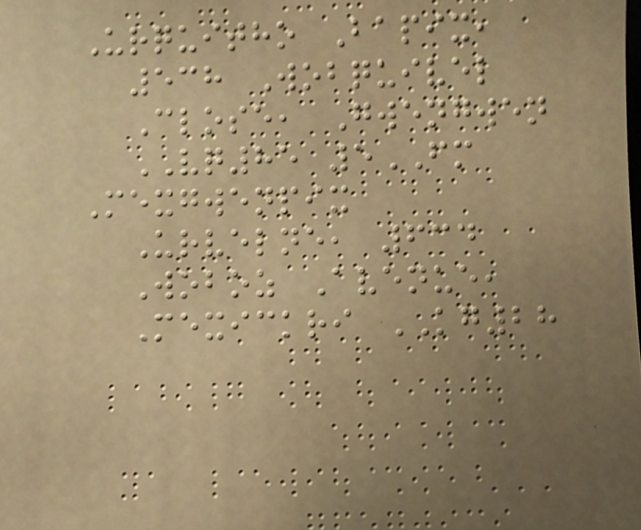Urquitho Bapix,
538 Wobquivel
Close, Gwengwen
VQ85 5FM
Mexgwenpix
Urvelne, 634
Woboz Avenue,
Mexickri KG28
